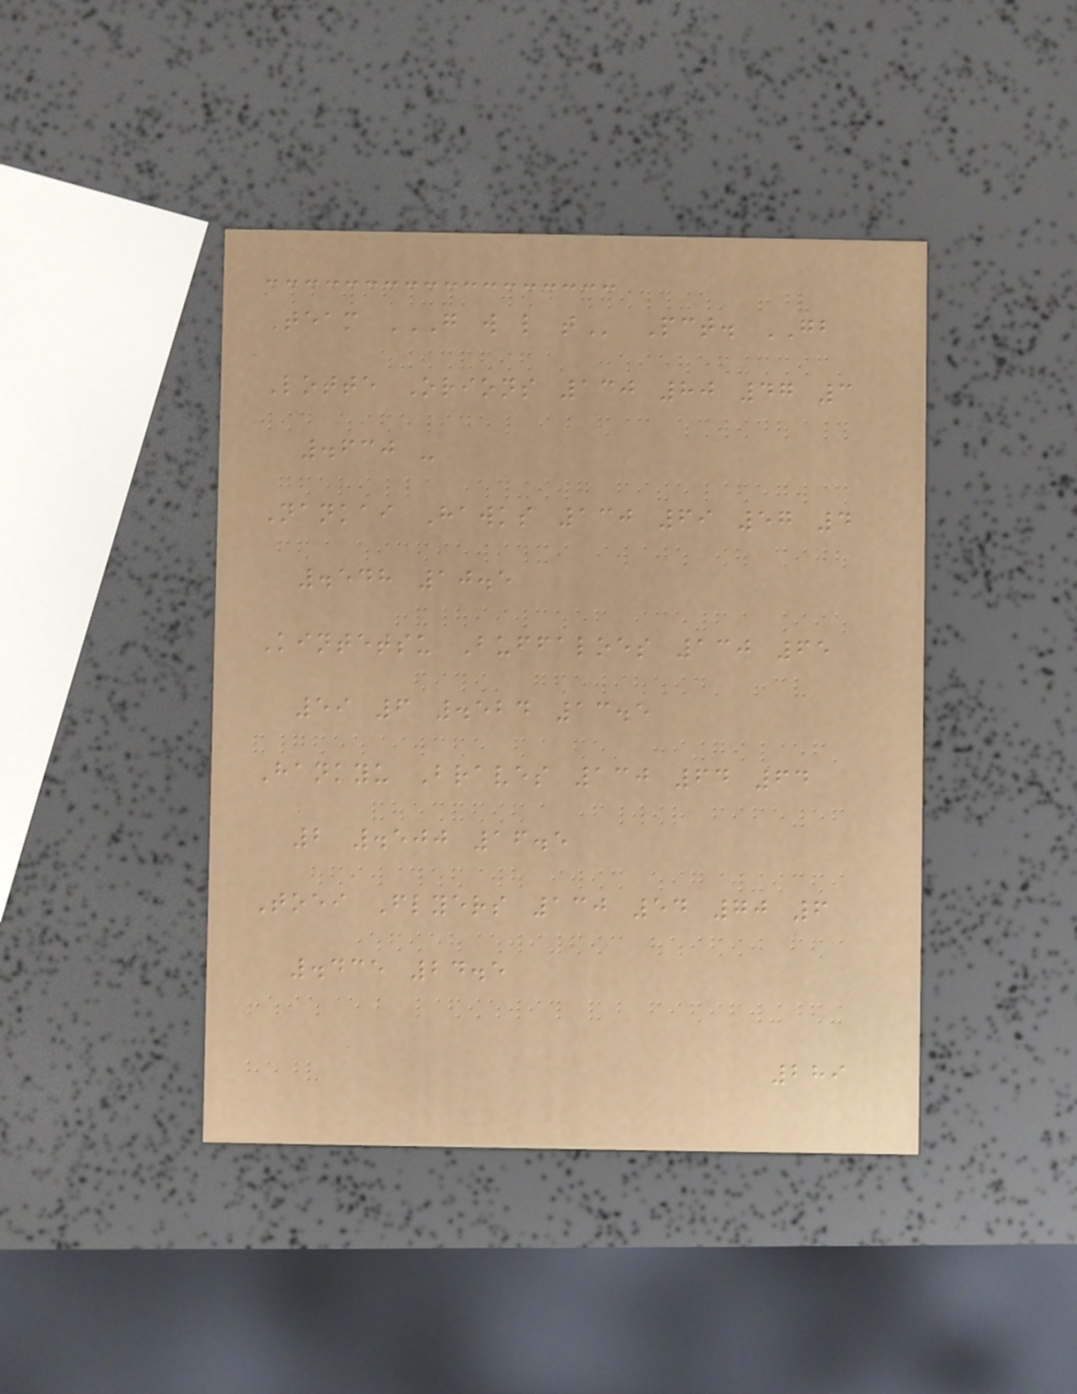Team G W L T Pct. GB
Lotte Orions 130 80 47 3
.630 -
Nankai Hawks 130 69 57 4
.548 10.5
Kintetsu Buffaloes 130 65
59 6 .524 13.5
Hankyu Braves 130 64 64
2 .500 16.5
Toei Flyers 130 54 70 6
.435 24.5
289
